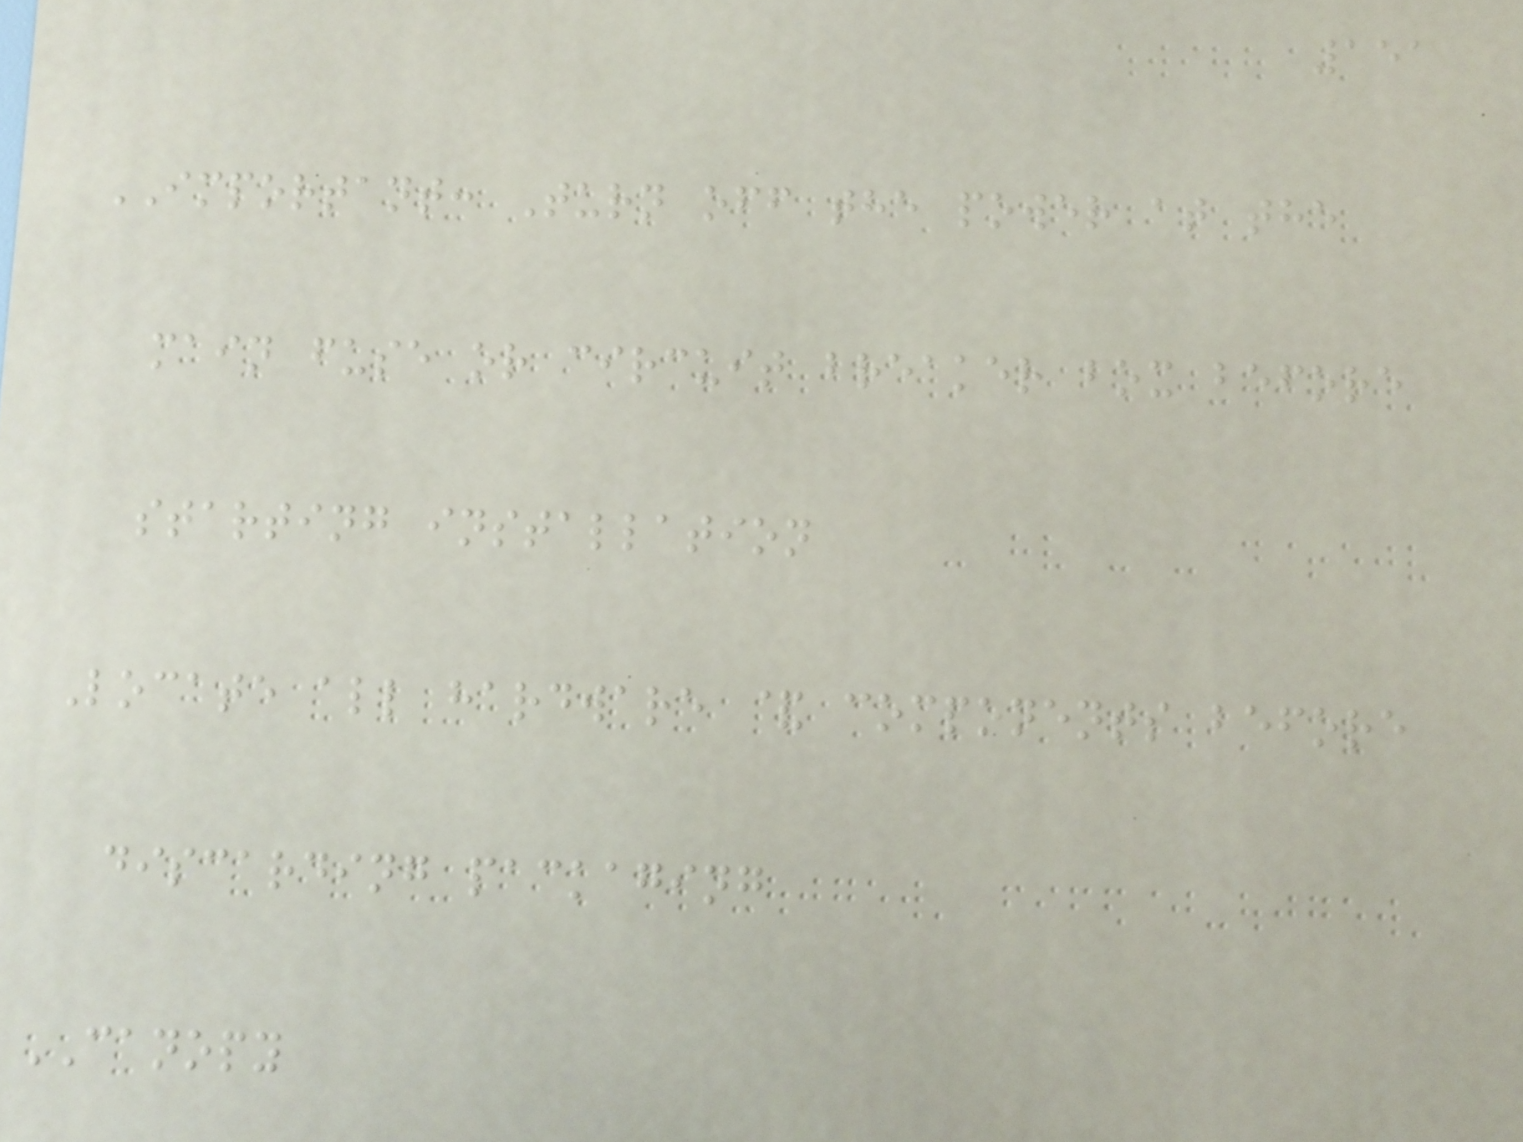151
IMPORTANT: Turn off the power at the
main fuse or circuit breaker box before
starting installation
Locate all hardware & components before
discarding packaging
CANOPY
